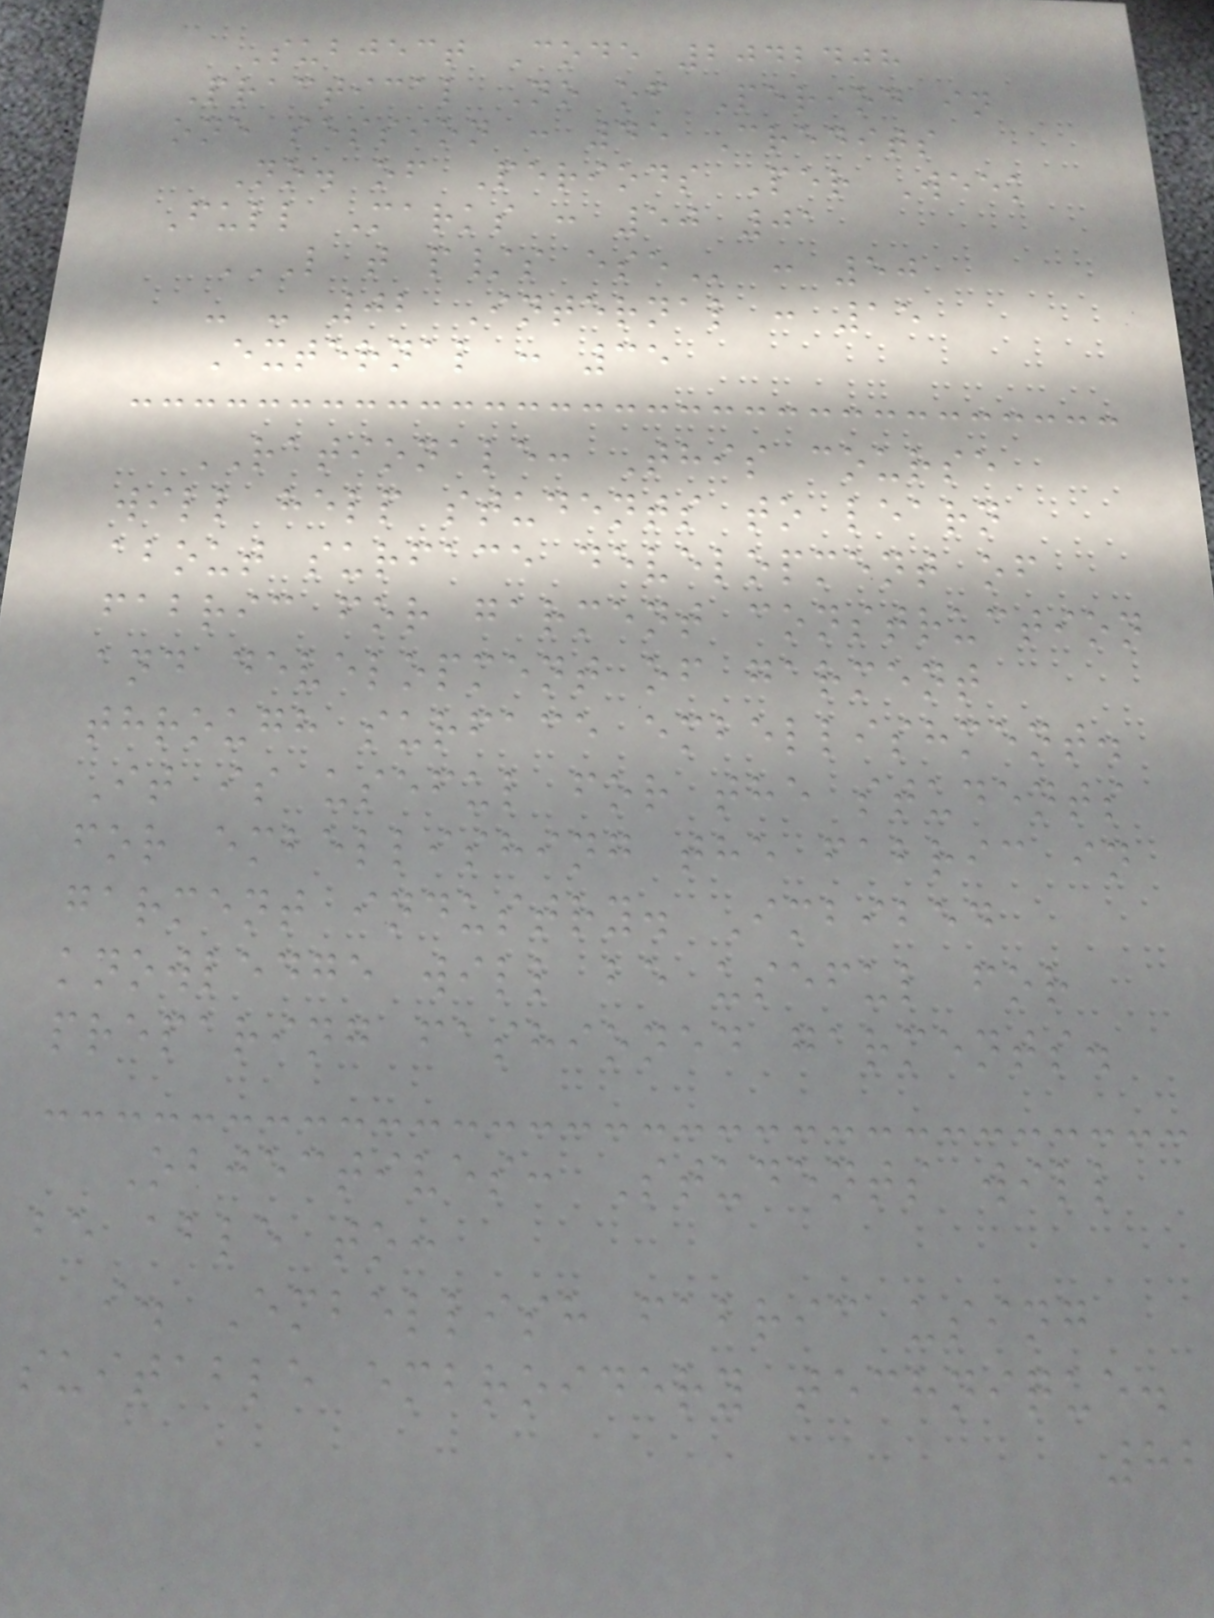Subject Code 2042408
Practical No of Period in
one session : 45 Credits
No. of Periods Per Week
Full Marks : 50 01
L T P/S ESE : 50
- - 02 Internal : 15
External : 35
RATIONALE: This course
will help students to learn
about surface development of
fabric for garment construction
and development of garment
through surface embellishment.
It is useful for the students
for embellishing the fabric in
garment industry. Imbibed
knowledge will be useful for
preparing fashioned garments.
Objectives: Students will
be able to:
i. Embellish fabric using
suitable embroidery technique.
82
